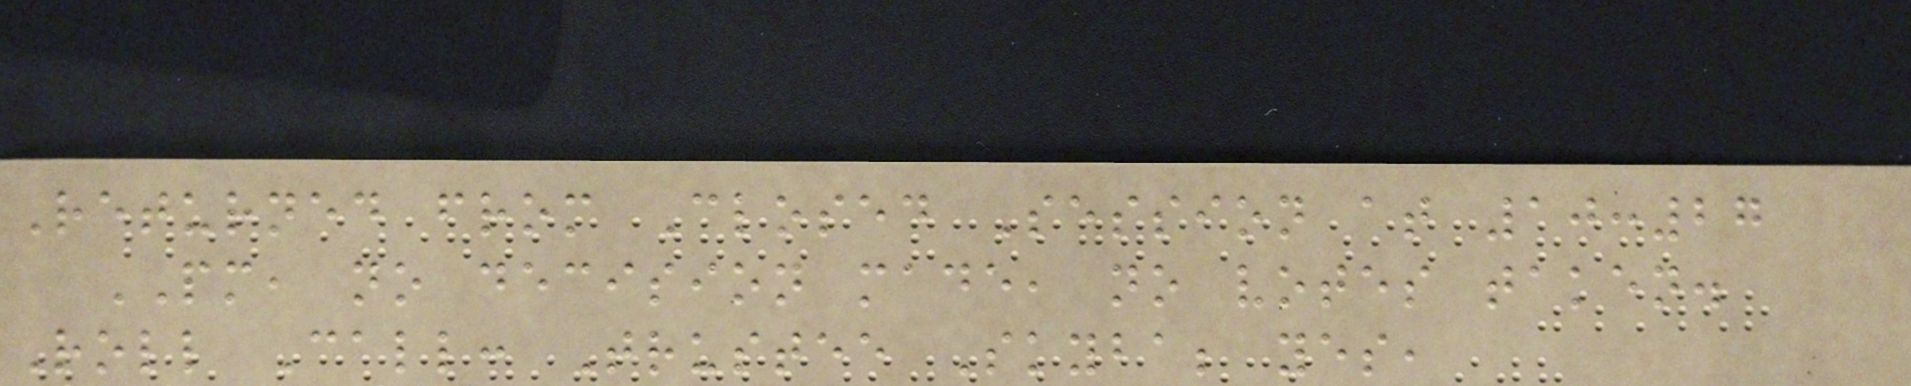Returned from Closed Session at 10:27
PM, no decision made, no votes taken.
Roll Call: Trustee Skyba; yes,
